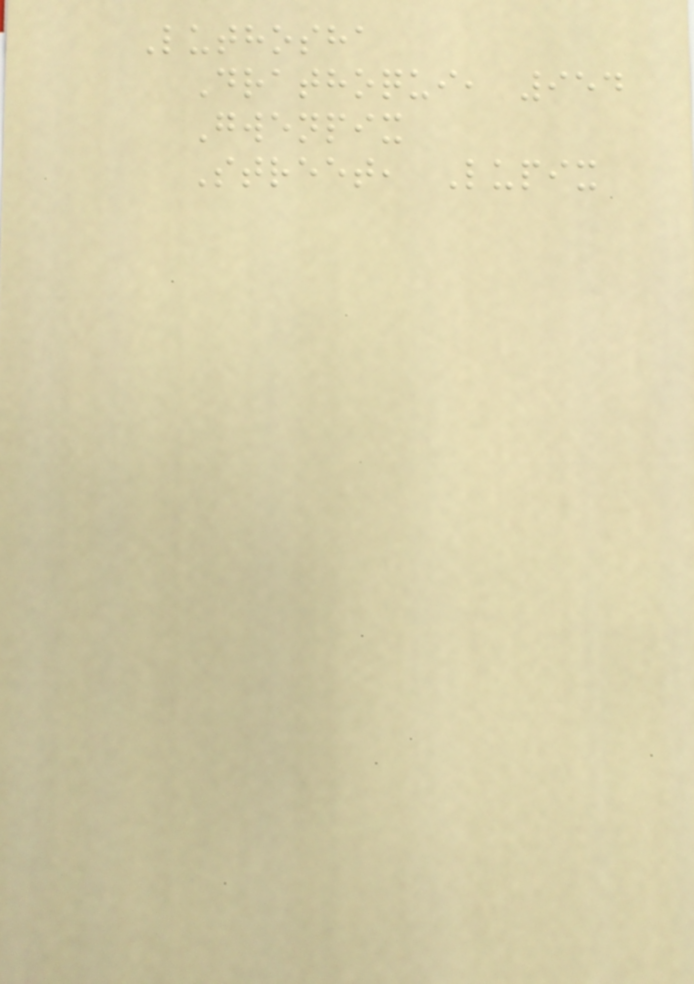Luthosha
Drathoqui, 954
Gwenpix
Street, Lupix
